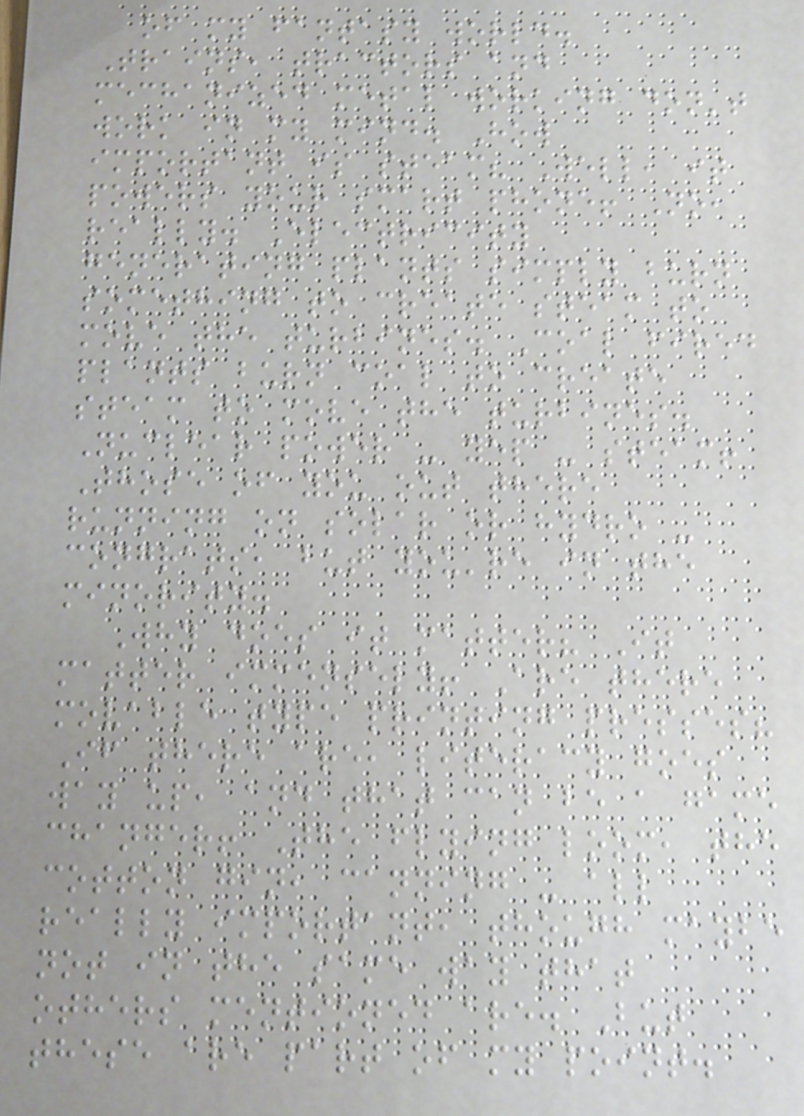of my fantasy world.
Trains, tractors and
mechanized metal working don't
work in my mind. How
important is steam? Well, it
powers your smart phone! No,
really. Electricity
generating plants simply burn
something to create steam to
move the turbines. Coal fired
plants burn coal to create
steam to move the turbines.
Nuclear power - yep - steam!
Those of you out there
running on solar or hydro -
congrats, but you're in the
minority.
Why does it matter? It
matter immensely! Are there
movable type printing presses?
If there are, literacy goes
way up, and that can be a game
changer! The flying loom, the
cotton gin, canning - all
really important, though maybe
not in the same way that
others mentioned are. But
these are part of my point.
